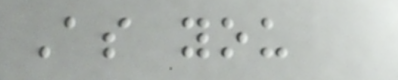As you
